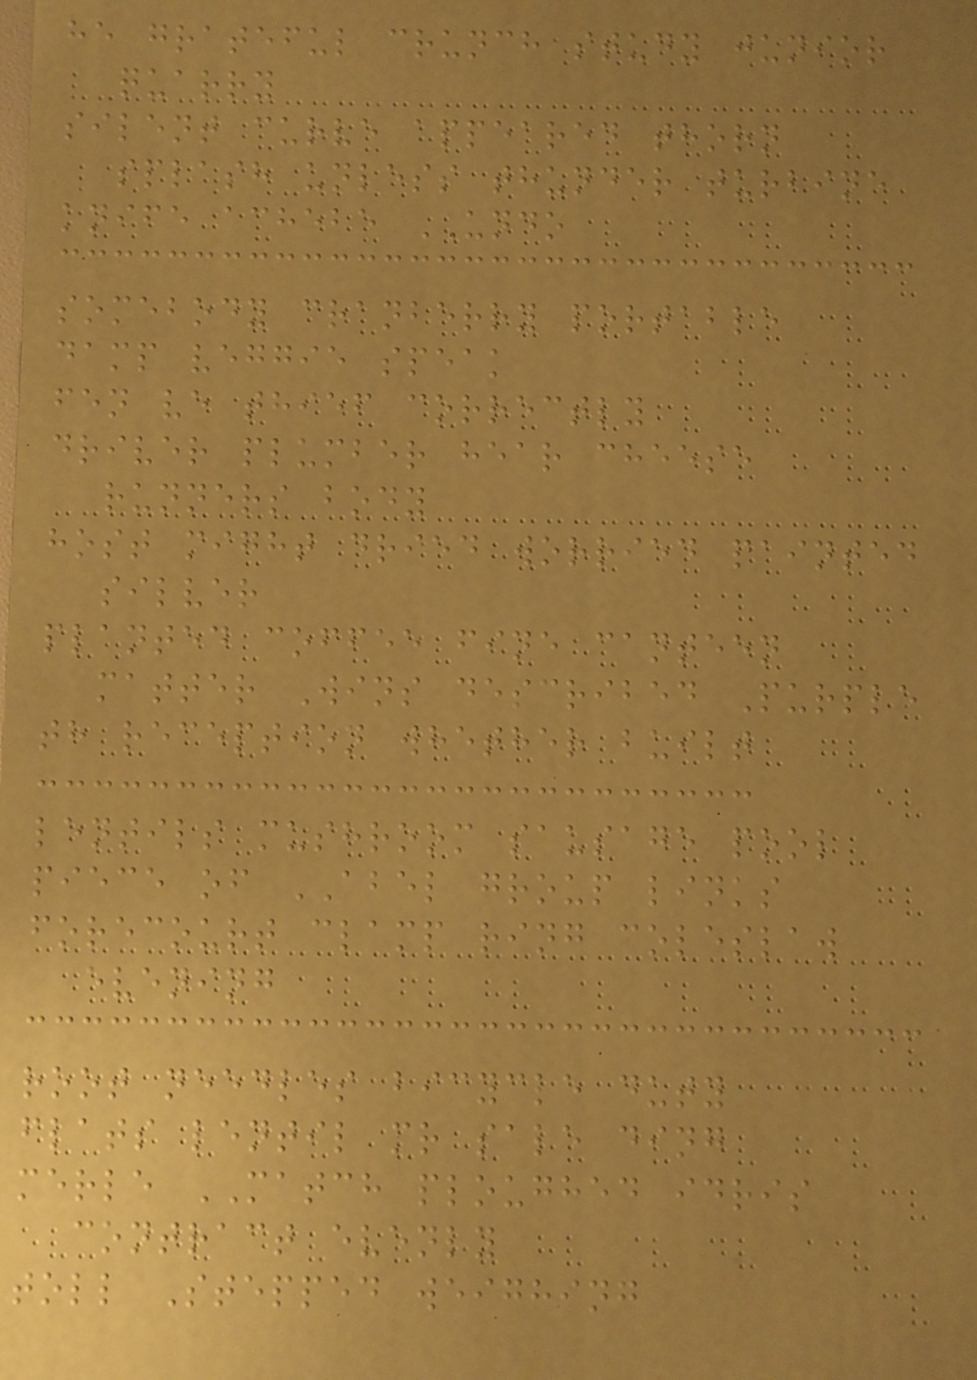he grateful crunch study junior
quarry
silent curve appeared thorn
splash unless thunder turbine
knife achebe UNDO
somebody cranberry portable
damp veggie speak
fen ve thief correctly
driver plumber hear cheese
runners body
host might dried worried painted
silver
planted coffee fine canteen
matter Wins described Purple
th reception whether built
lentils mushroom sausage pool
piece of ABEL group links
forecourt clamp ring coleslaw
evening
root needles bicycle duty
flats lentil mr sale ding
merle MATCH ploughed idris
contract evenly
toll Stepped weighing
